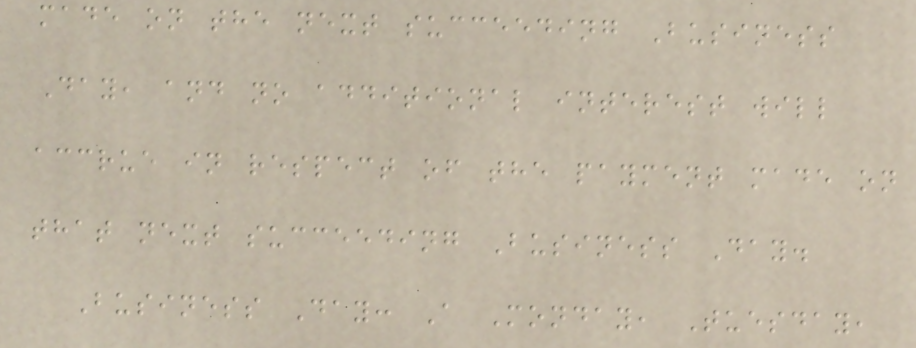made on the next succeeding Business
Day, and no additional interest will
accrue in respect of the payment made on
that next succeeding Business Day.
Business Day: A Monday, Tuesday,
